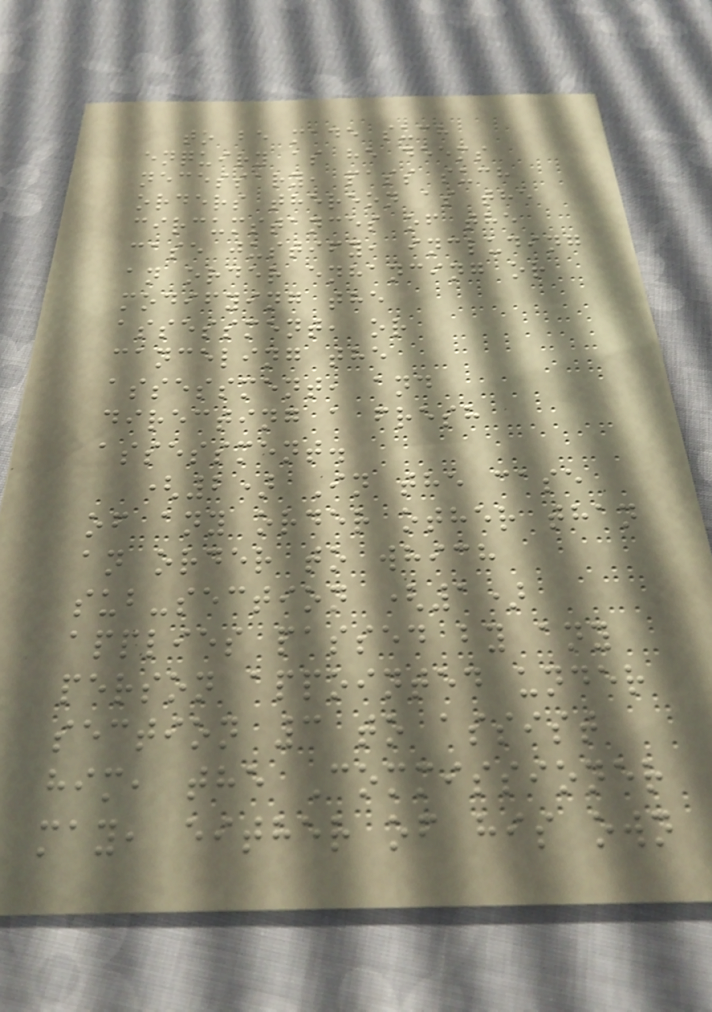to be made such
enquiry as he deems
necessary, pass such
orders thereon as the
circumstances of the
case justify, including
an order enhancing or
modifying the
assessment, or
canceling the
assessment, and
directing a fresh
assessment.
(2) In the case
of any order other than
an order to which
sub-section (1)
applies passed by any
person appointed under
section 3 to assist
him, the Commissioner
may, either of his own
